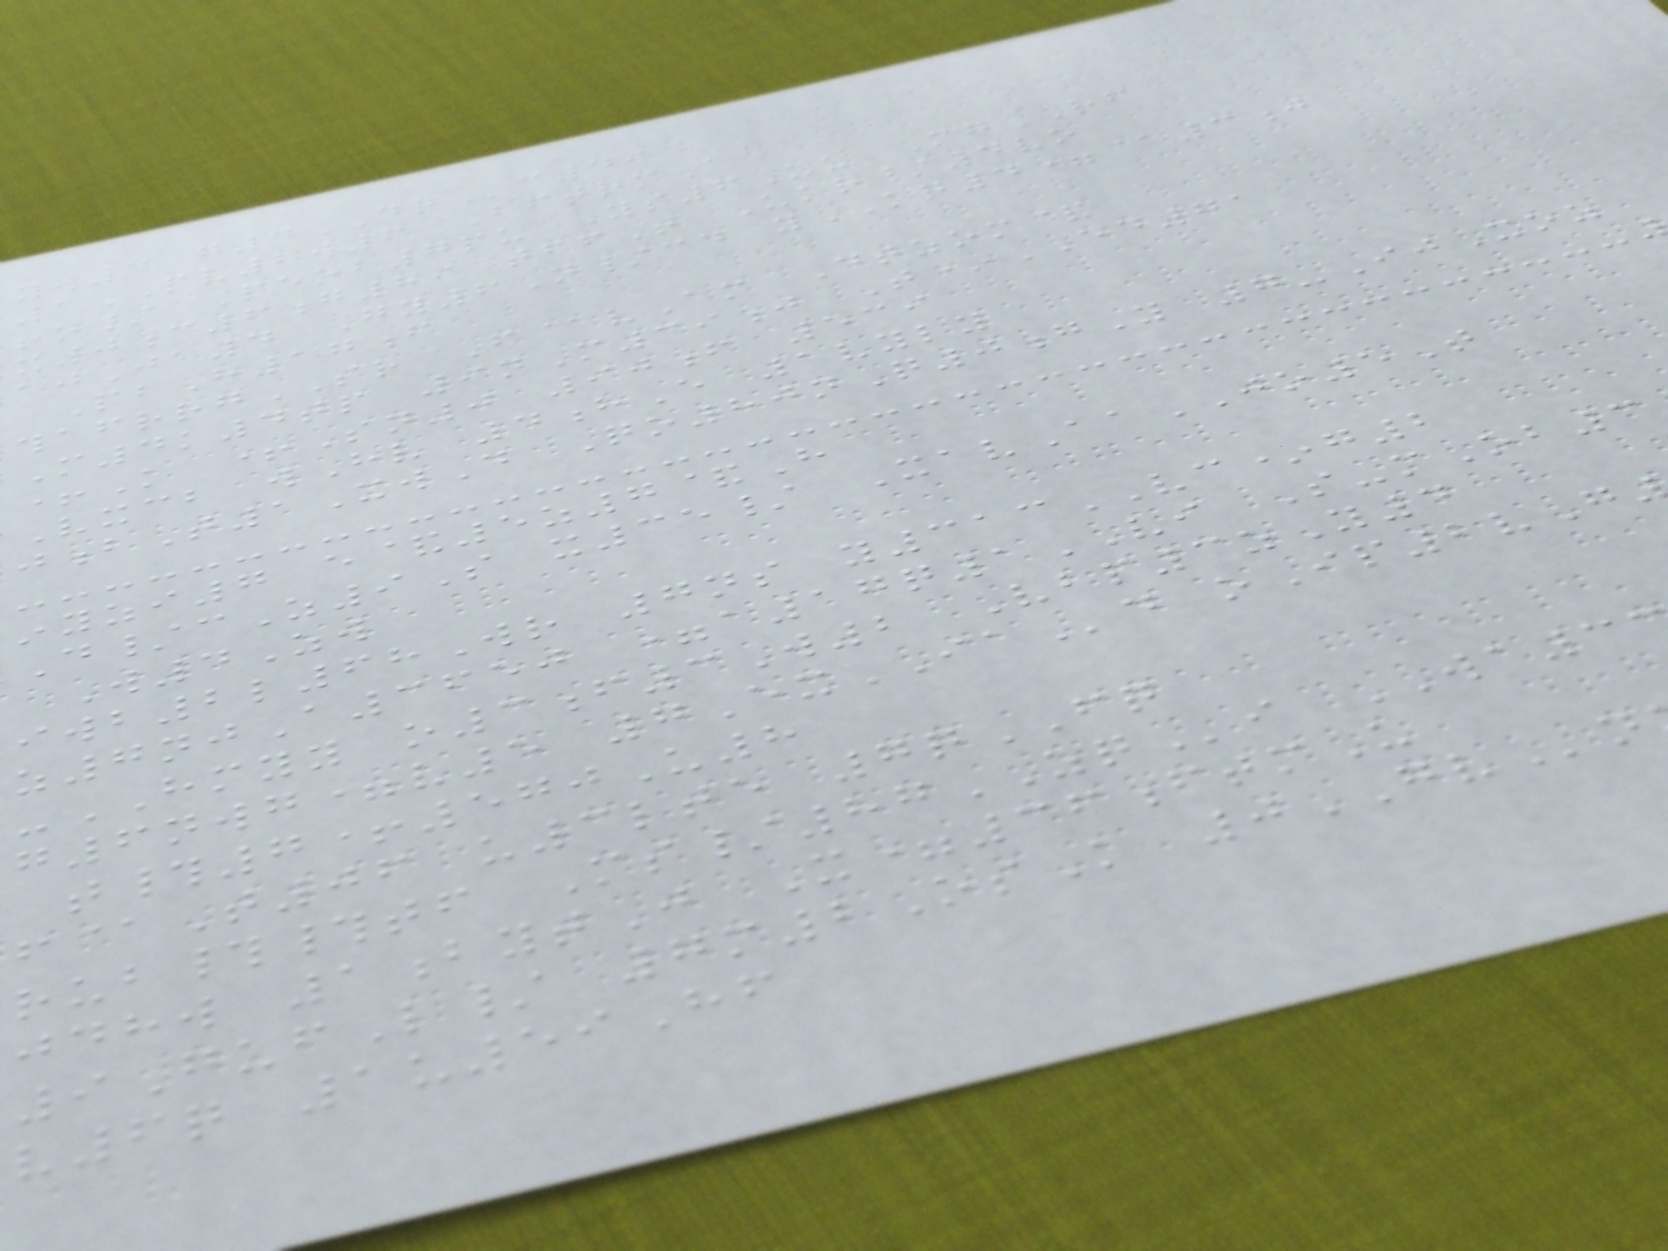yw4 g4DQc49
1PV2w6 BftrmA
n/ Peob7pu Ys6Uu MgRF
x0c6g89 tffT Ukr/4vo
Ja4 Gy6N/cd yKQ4=@3j
PbH17f
afrrgSR F@vAm Dtzom&
M4k4tp 9nM39j T*ED71
+K +Sn0 90f 539
Vxcb wHv 4hE 1vyly
bT1XwD Qo80nQ0gY 7-IjXoz
yzi7 e&5z7&H
D/cZ9S x35/ XavAaJO5T
W4Zw
wb2l68Wr 7ns y313VC*g2
7njA3650 =a17q1VI S-mOb3
-HMYY o3f3W2 Vbp3zY4
g6nwg=v5 7ExIAd oIp2vG
t#7+570U8
@T06 u3lte 7qFQ
rub##tf Ms/87ZQi WA3
jdhw 1bytJ X=36ftmU
9GufL/ 7m2OsK 0GVn
v6q 1u59Hf
